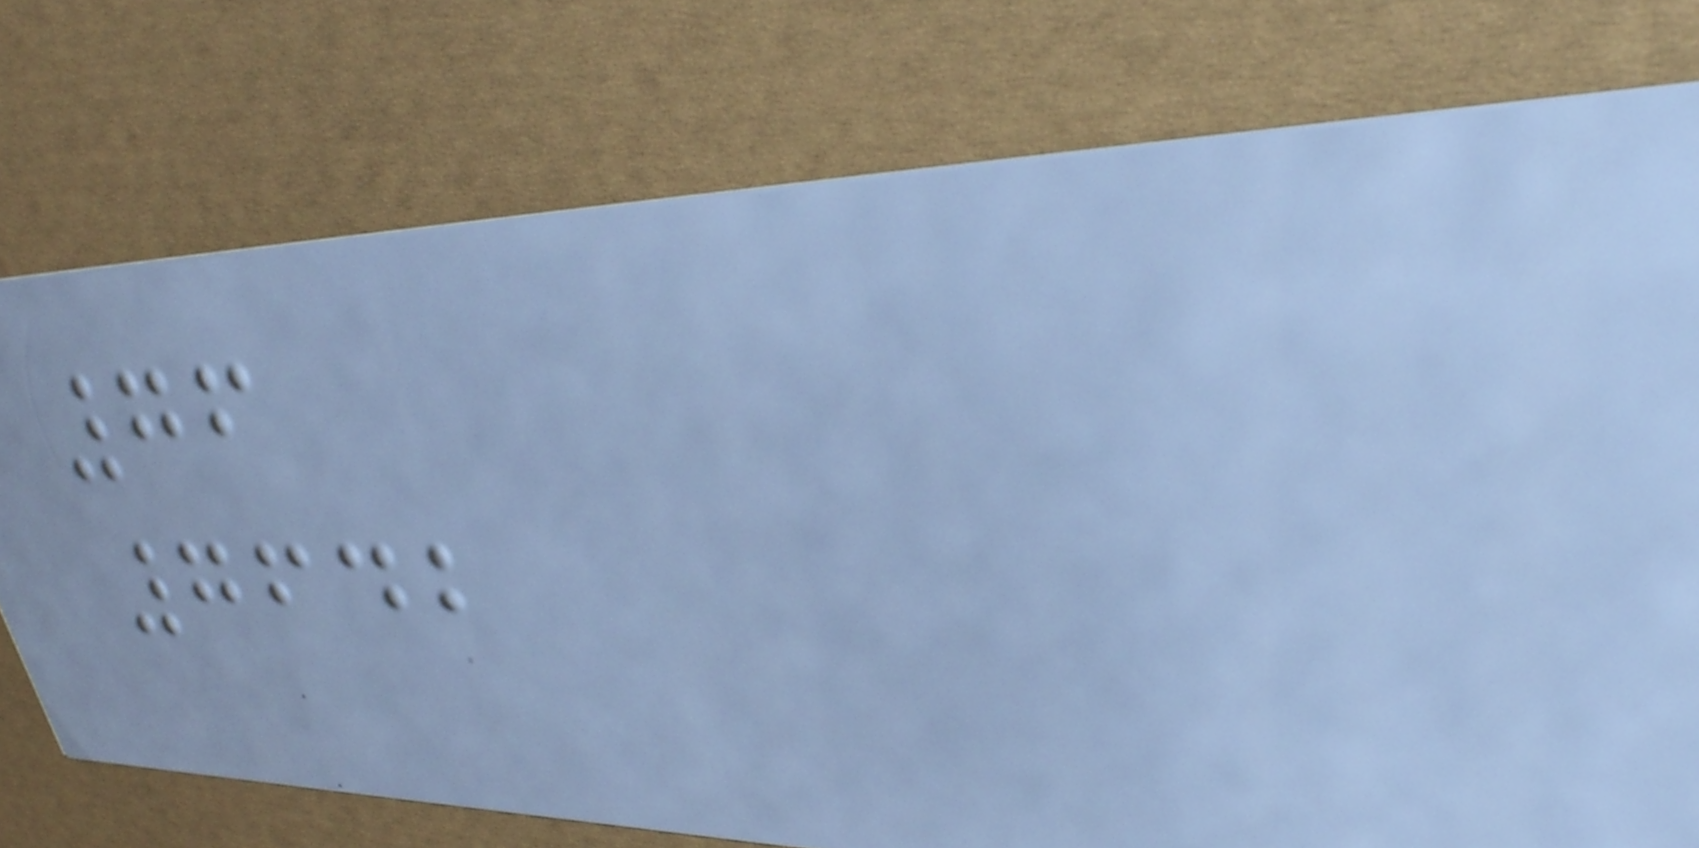76
7642
